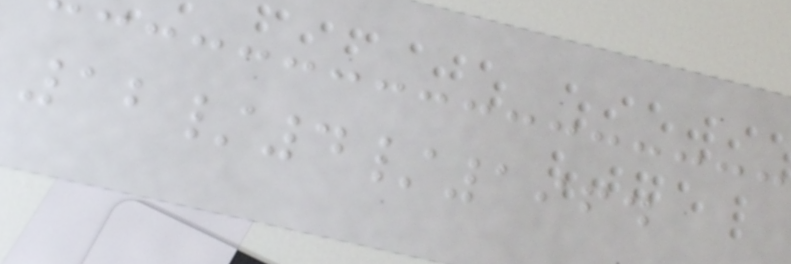12/4/1964
